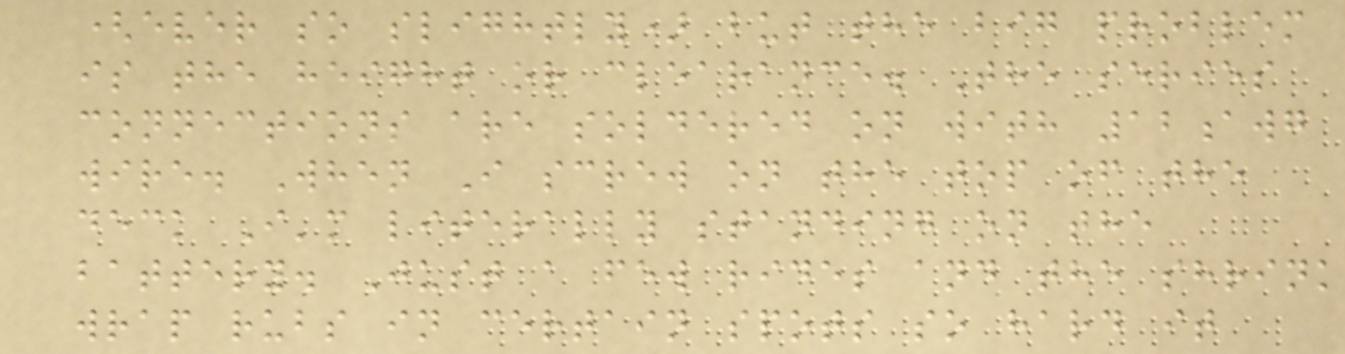(ever so slightly) but the big problem
is the height or clearance. The series
connections are soldered on with 12awg
wire. When I screw on the top of the
deck I'm literally standing on the
battery. Just a few rides and the shrink
wrap rubs in certain spots so hard it
